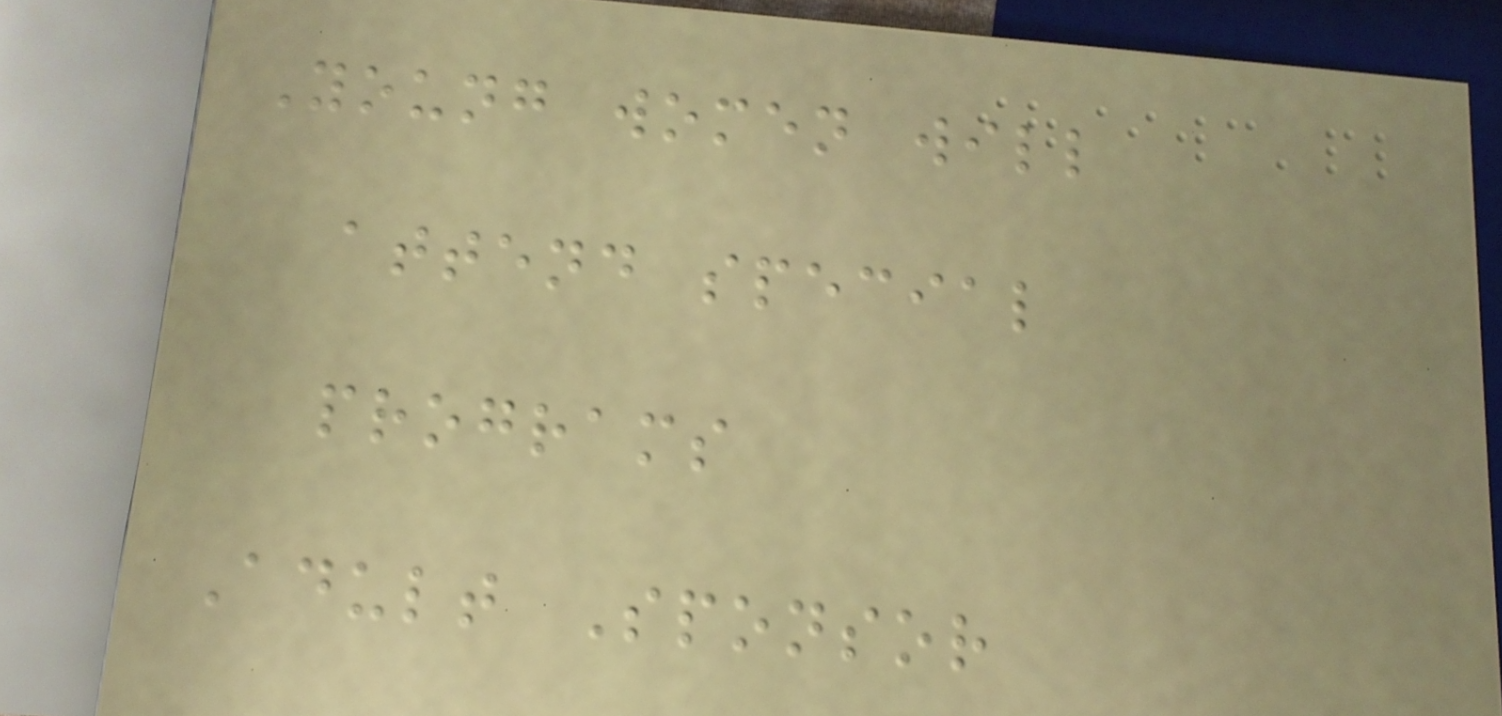Young women will
attend special
programs
Adult Sponsor
